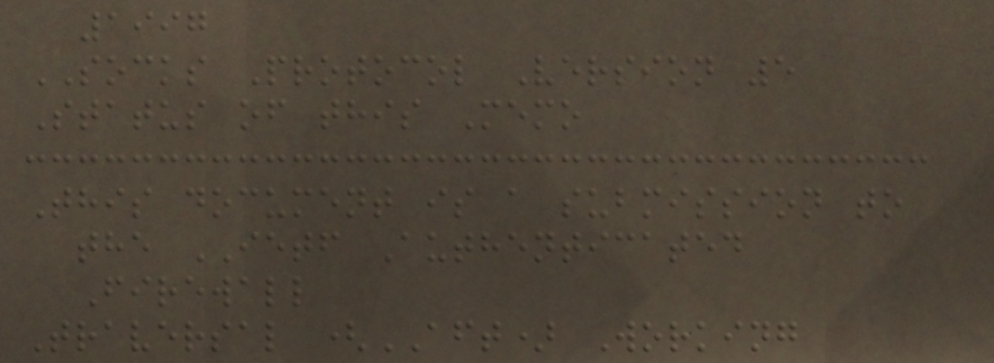1997
SOCKS Protocol Version 5
Status of this Memo
This document is a submission to
the IETF Authenticated
Firewall
Traversal (AFT) Working
